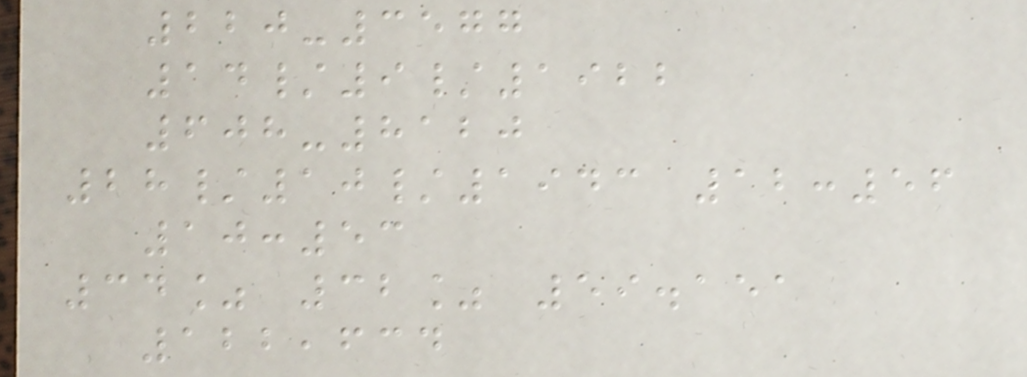220-3577
14/9/1922
608-8120
28/10/1943 12:56
10:53
34% 32% 59.151
122,634
